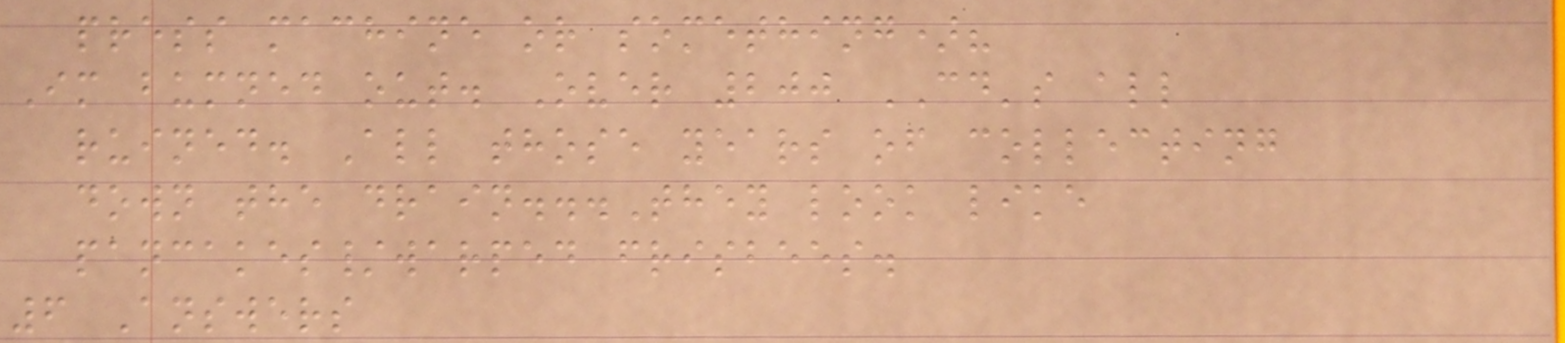press machine or something)?
Im bumned out. Over 200 CD's all
ruined. All those years of collecting
down the drain...They look like
pancakes/warped frisbees.
6 Answers
